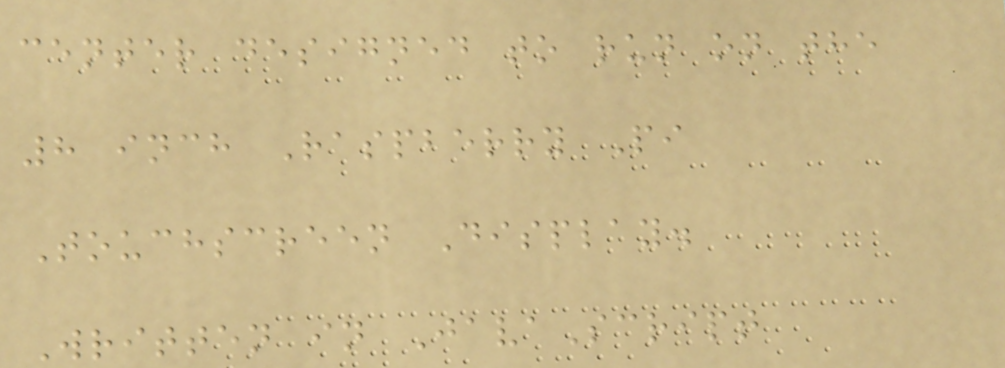center designed to run on the
8 inch Raspberry Pi
Touchscreen Display.
Written in JavaScript
